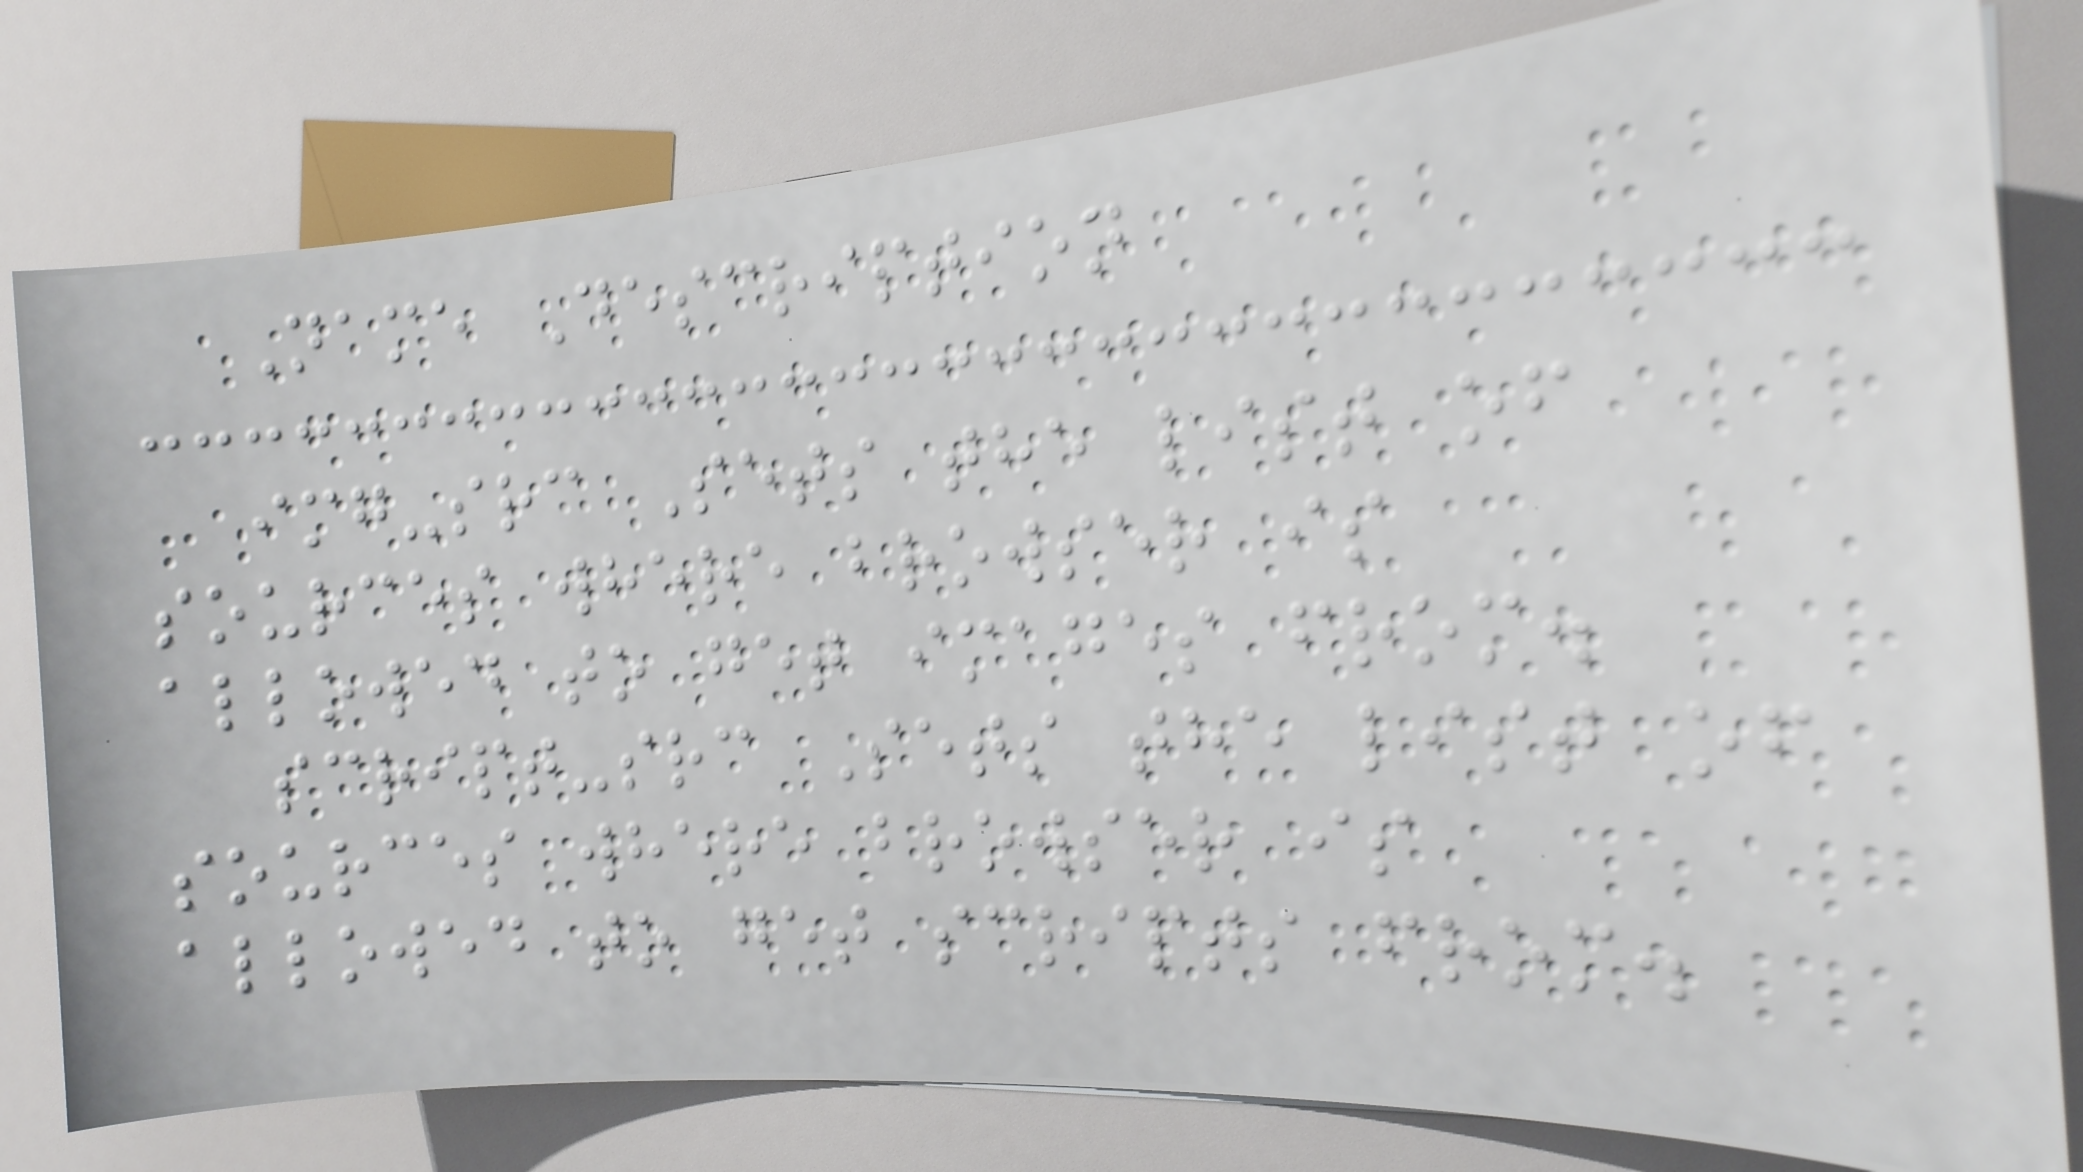Name Description
img-src Sets the list of
sources where browser is
allowed to get images from.
script-src Sets the list of
sources where browser is
allowed to get scripts from.
